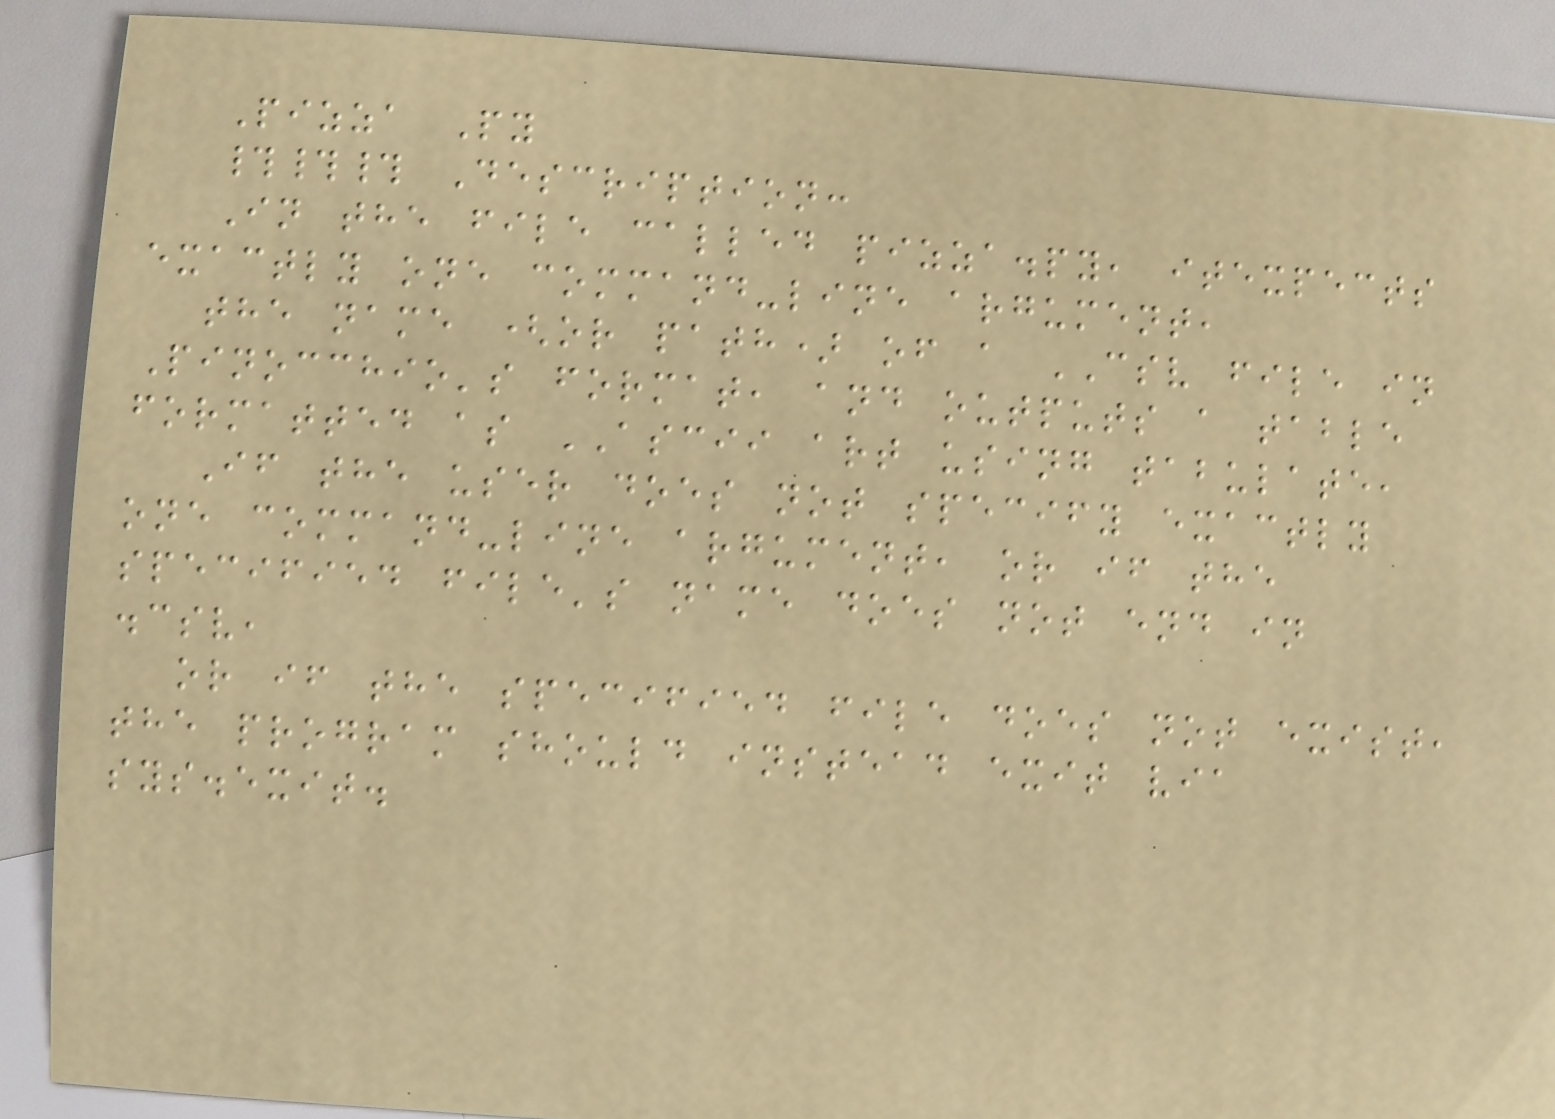Pizza Py
### Description:
In the file called pizza.py, itexpects
exactly one command-line argument,
the name (or path) of a CSV file in
Pinocchio's format, and outputs a table
formatted as ASCII art using tabulate,
If the user does not specify exactly
one command-line argument, or if the
specified file's name does not end in
.csv,
or if the specified file does not exist,
the program should instead exit via
sys.exit.
